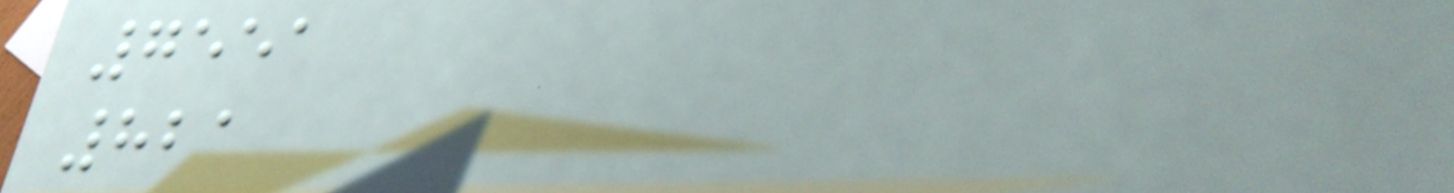7551
821
